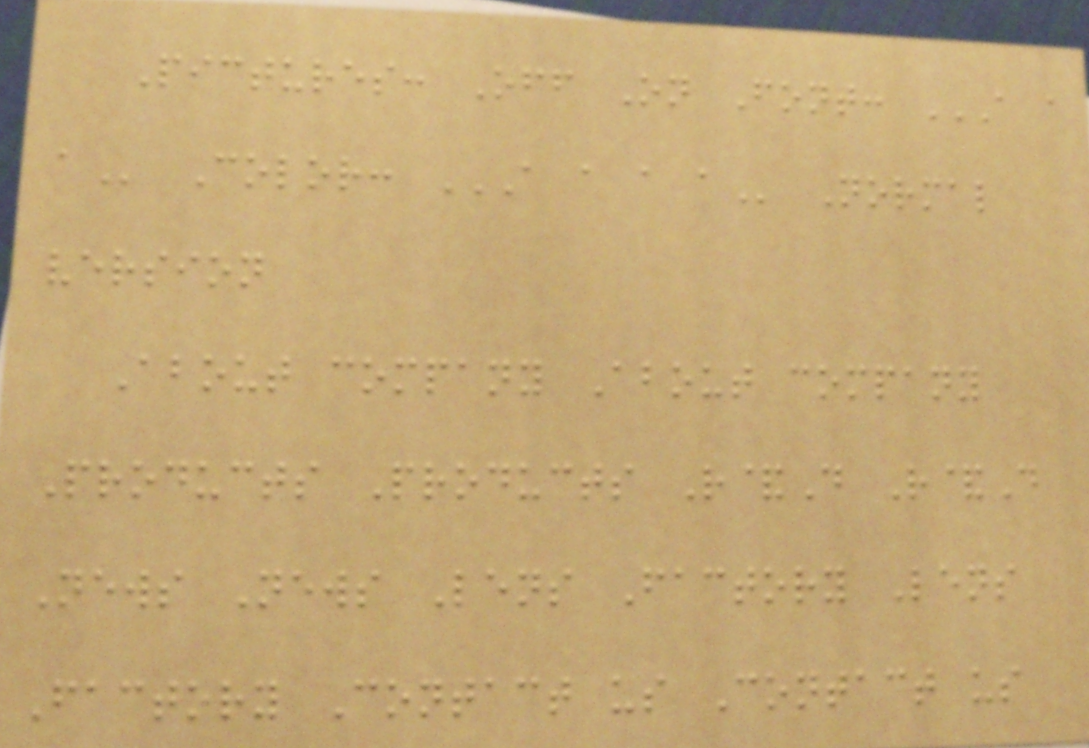Pictures: Off On Font: A A
A Color: A A A A Normal
version
About company About company
Products Products R&D R&D
News News Lens Factory Lens
Factory Contact us Contact us
